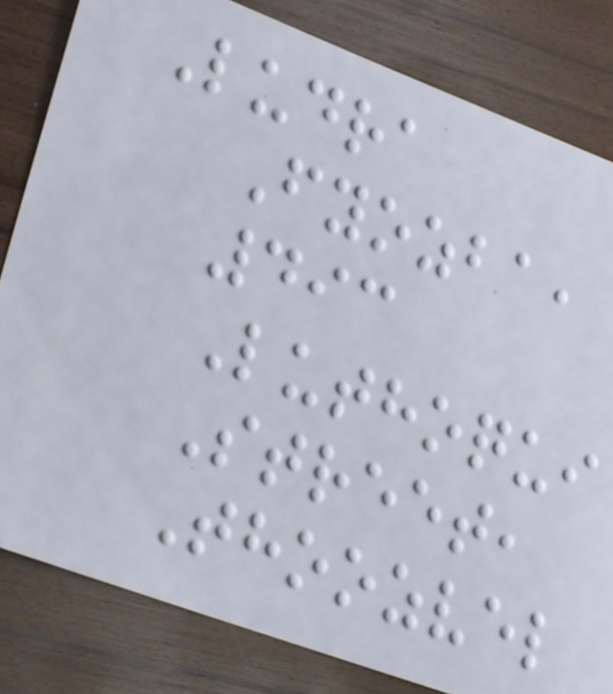Ludra
Fyozba,
493
Luthoqui
Street,
Thoozvel
